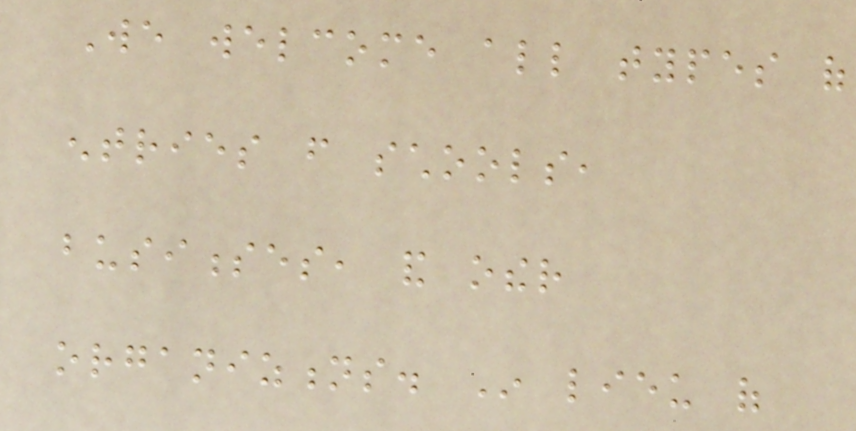We welcome all types of
entries from schools,
businesses, and other
organiztions. In lieu of
